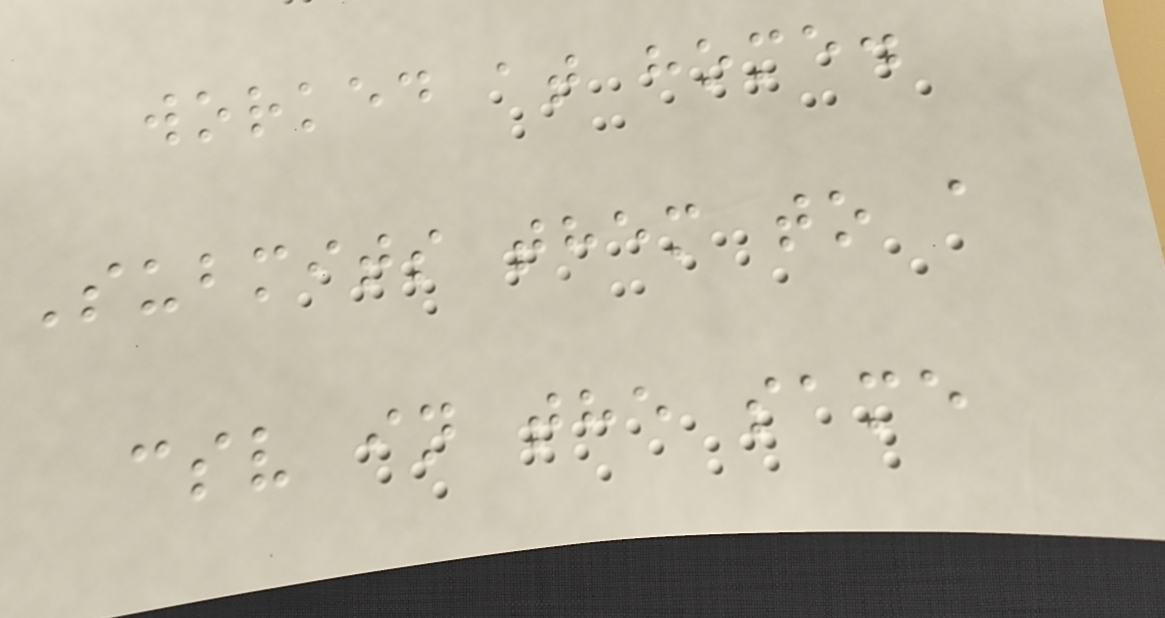worked at home.
Submits them to a
csv in the same
